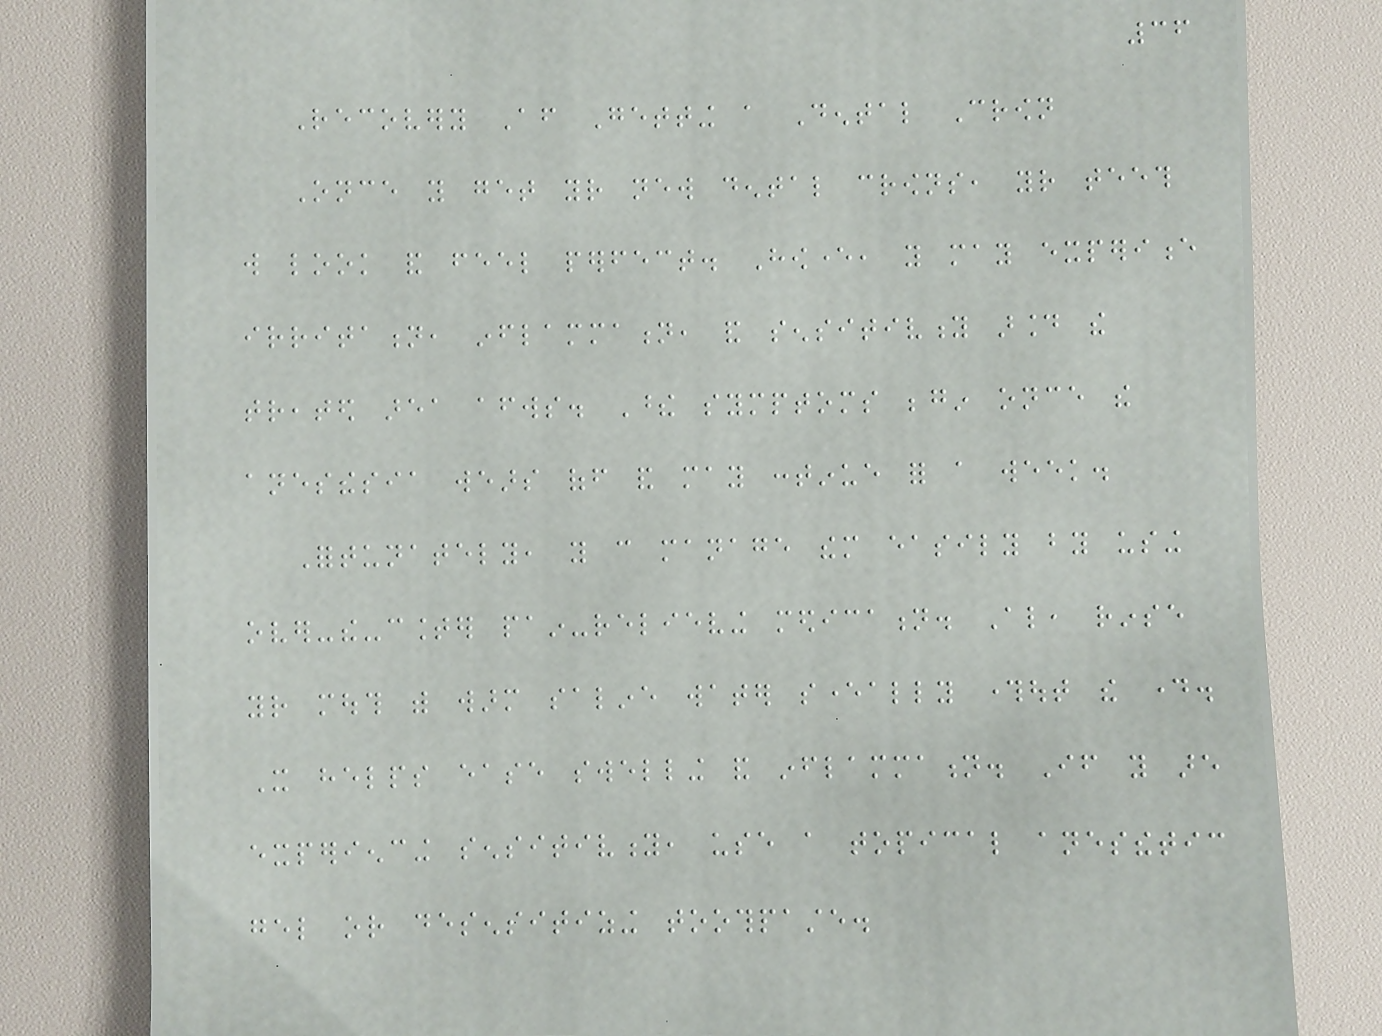36
Recovery After Getting a Dental Crown
Once you get your new dental crowns, your teeth
will look and feel perfect. However, you may experience
irritation, inflammation, and sensitivity around the
treated area afterwards. These symptoms begin once the
anesthesia wears off and may continue for a week.
Fortunately, you can manage them easily by using
over-the-counter pain-relieving medication. Also, rinse
your mouth with warm saline water severally throughout the day.
It helps ease swelling and inflammation. If you are
experiencing sensitivity, use a topical anesthetic
gel or desensitizing toothpaste.
